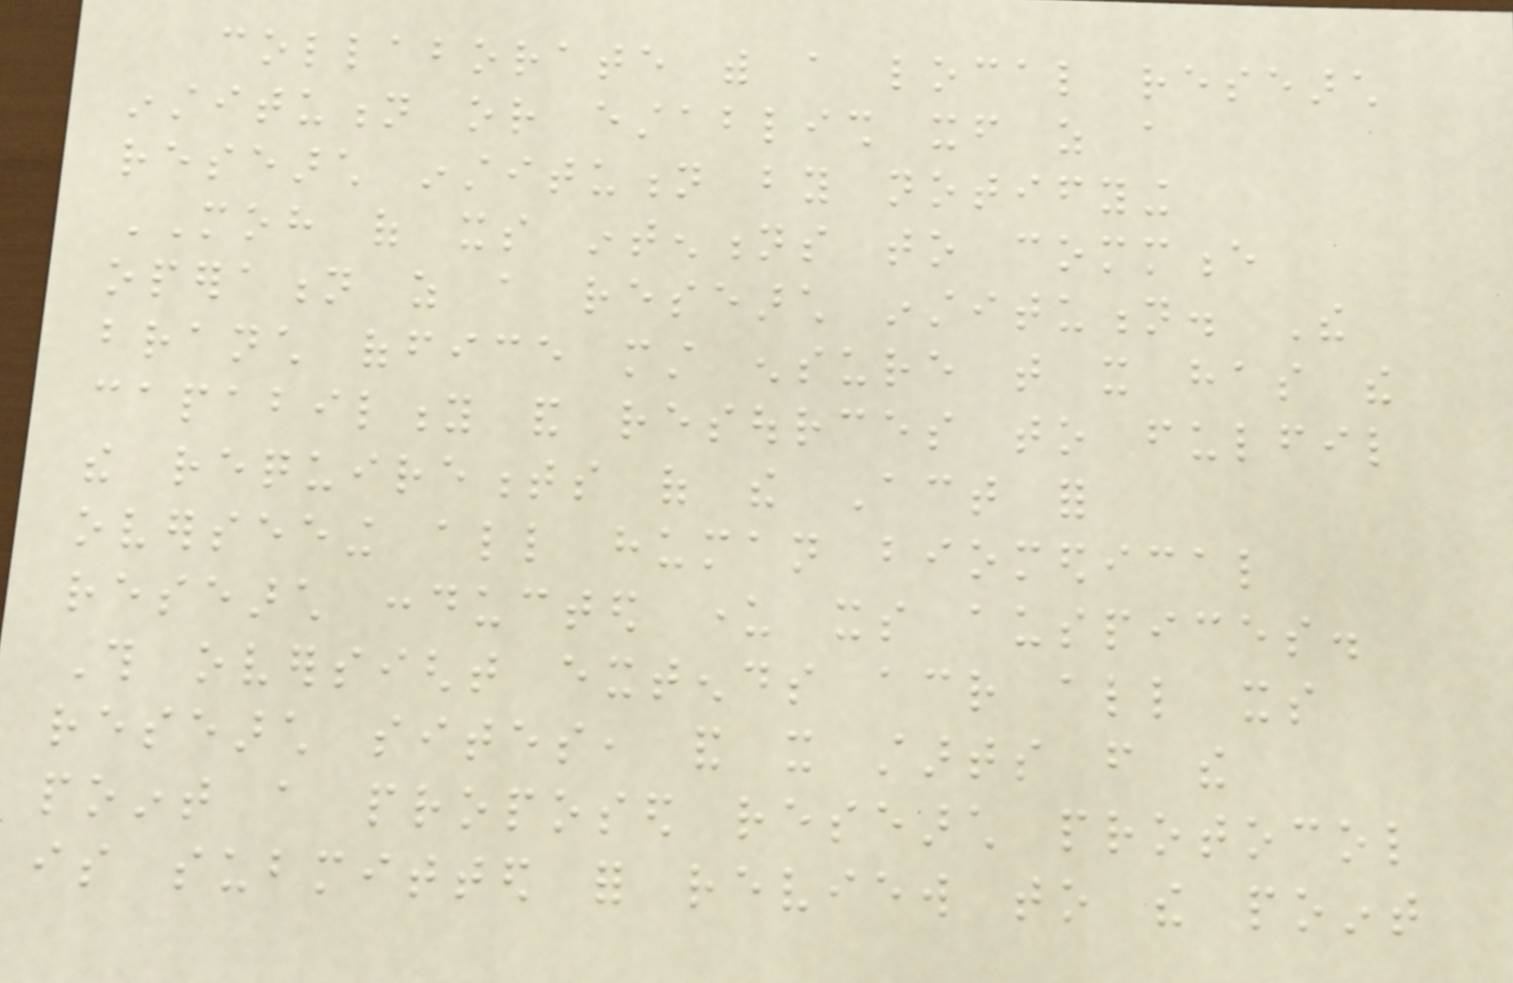collaborate with a local research
institution or establish itself as a
research institution by notifying
MOH of its intentions to commence
operation as a research institution. The
branch office must ensure that it has the
capability and resources to fulfil
the requirements of the Act for
overseeing all human biomedical
research conducted under its auspices.
This oversight extends across all its
research sites, and it starts from the
point a proposed research protocol
is submitted for review to the point
